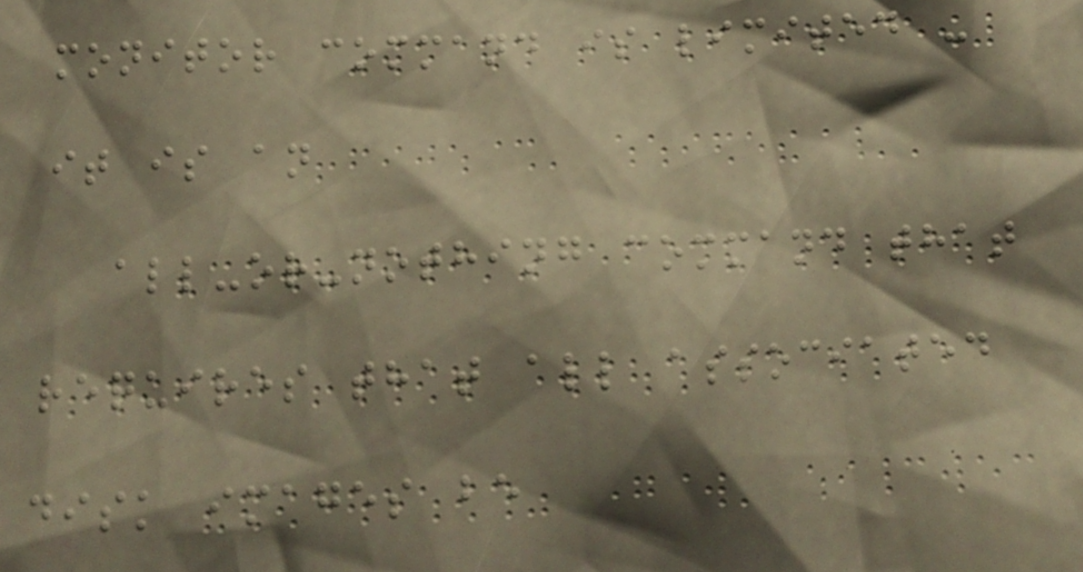monitor command is limited -
it is an
all-or-nothing command that
requires that all associated
disk images be
